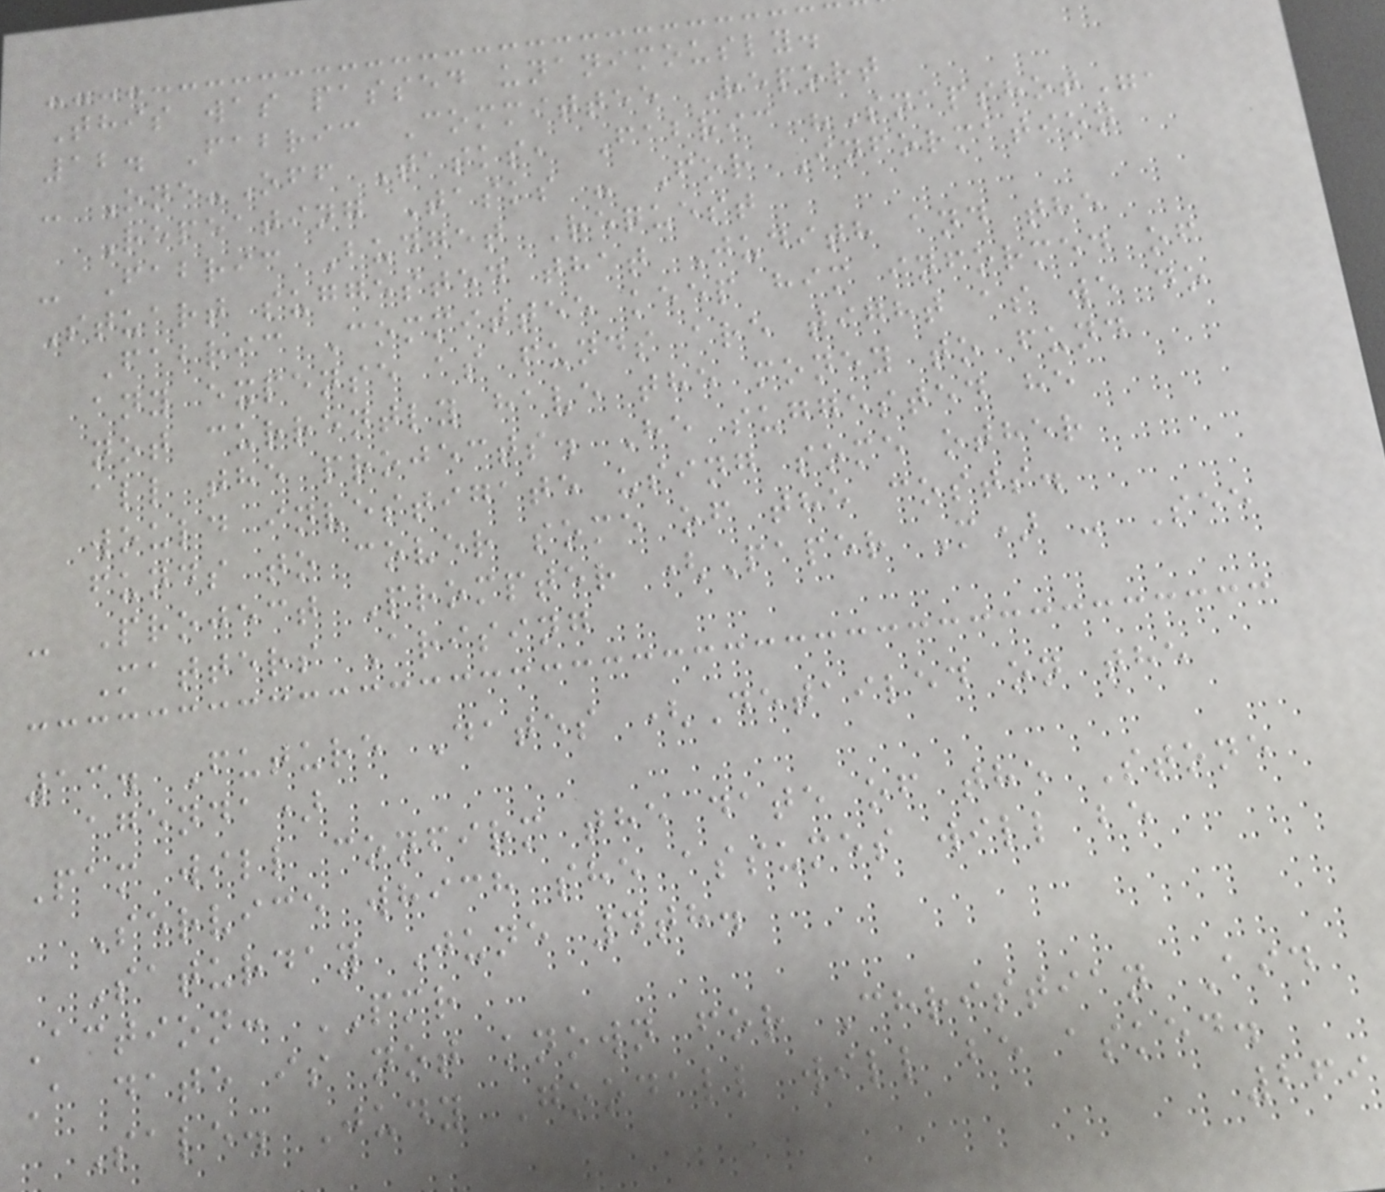This was passed unanimously.
12. Fabric Committee Report
- One-Off Tasks, Fabric "Snapshot",
Repeating Tasks - For Information
- Fabric Budget Request
Stuart suggested that Judith and the
Fabric Committee keep him informed of
any expense as funds are tight as we do
not currently have the money to fund
all the projects. He suggested he
would investigate using some other
funds to cover some of the costs.
- Project Prompter (Paper M) - See
Matters Arising
13. Future Dates (Detailed on the
agenda)
Pam will confirm the date of the Stone
Service which she assumes will be
Saturday June 4th.
Action: PMR
A date is not known for Christian Aid
Sale. Judy Goodall will be asked.
269
